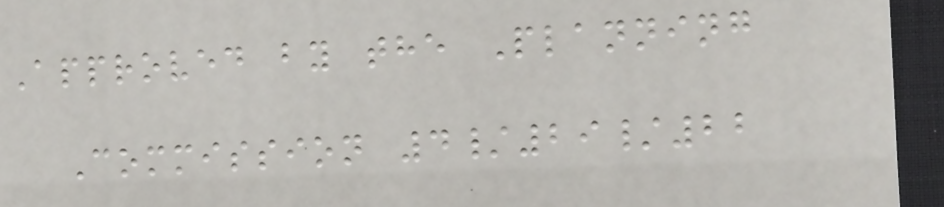Approved by the Planning
Commission 4/29/22
